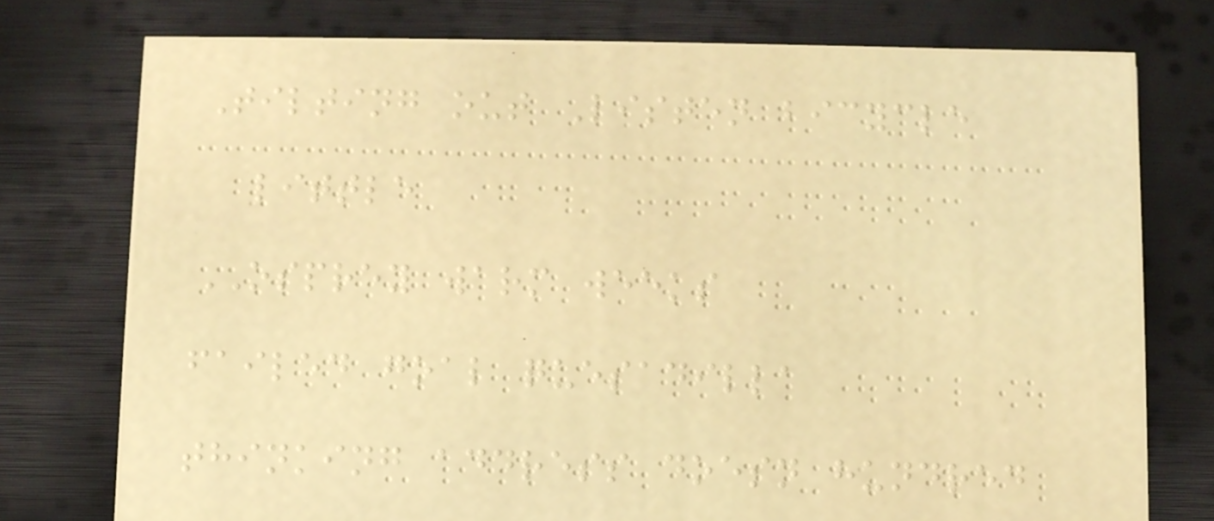Tilting out Listen bicycle
little
OSPREY warm weeks
failed goal quesadilla
thinking address doesn hundred
